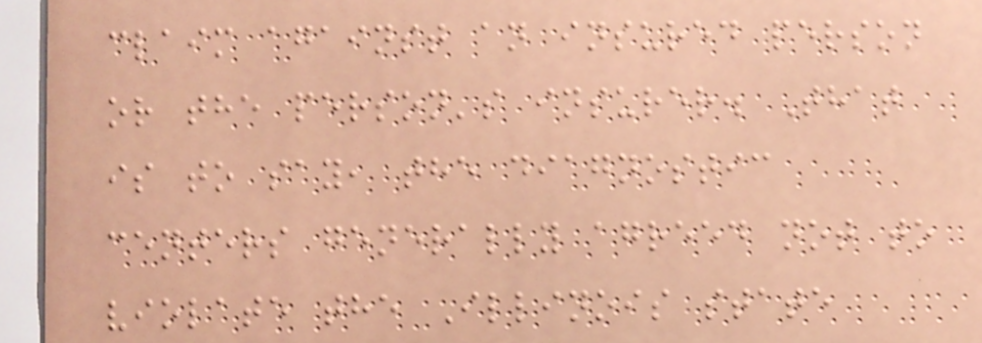claim against an insured person
or the person's insurer. That
is to say, the diagnostic
centers generally agreed not to
violate the Illinois state
